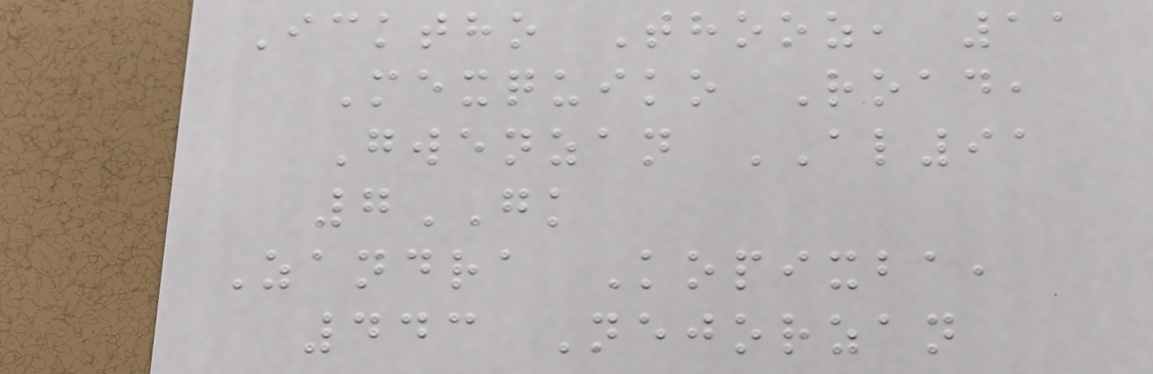Icktho Thooz, 11
Mexquiko Road,
Gwenzan AL91
7GK
Zandra Kopixba,
443 Nejorzan
